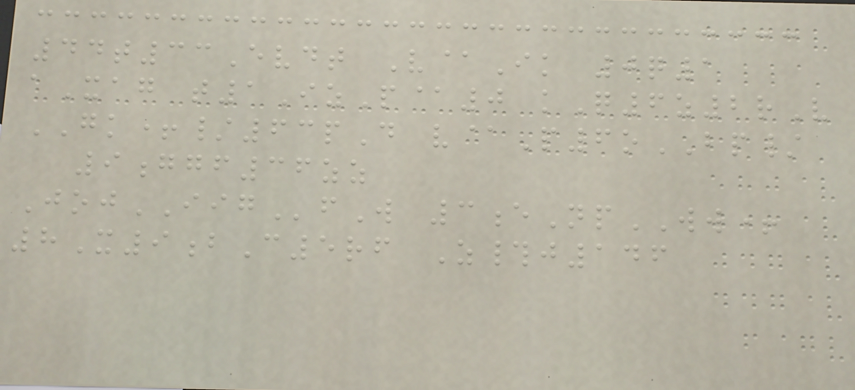44t33Evdt V@Ik 0q1
aXag t1IzP@0 kQ6z2rV
GK+/63pD v@P6oBP/
9ggf36zz
JojIIGfW 3eNpWW+
8X9bC5rf Z#j146
